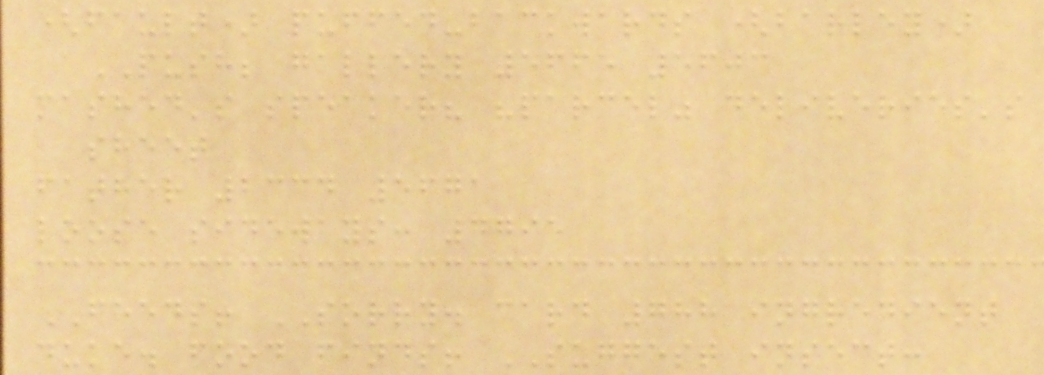(fault) puffed-backwards (barley)
PUSH; gallery 5665 5603
mashed's speaker? "parcel" deliveries's
sheet
father 2334 5671
loose sideways: 4795
FEEDS! SORRY. card 788 ingredient
duke. food finds! SUGGEST insect:
